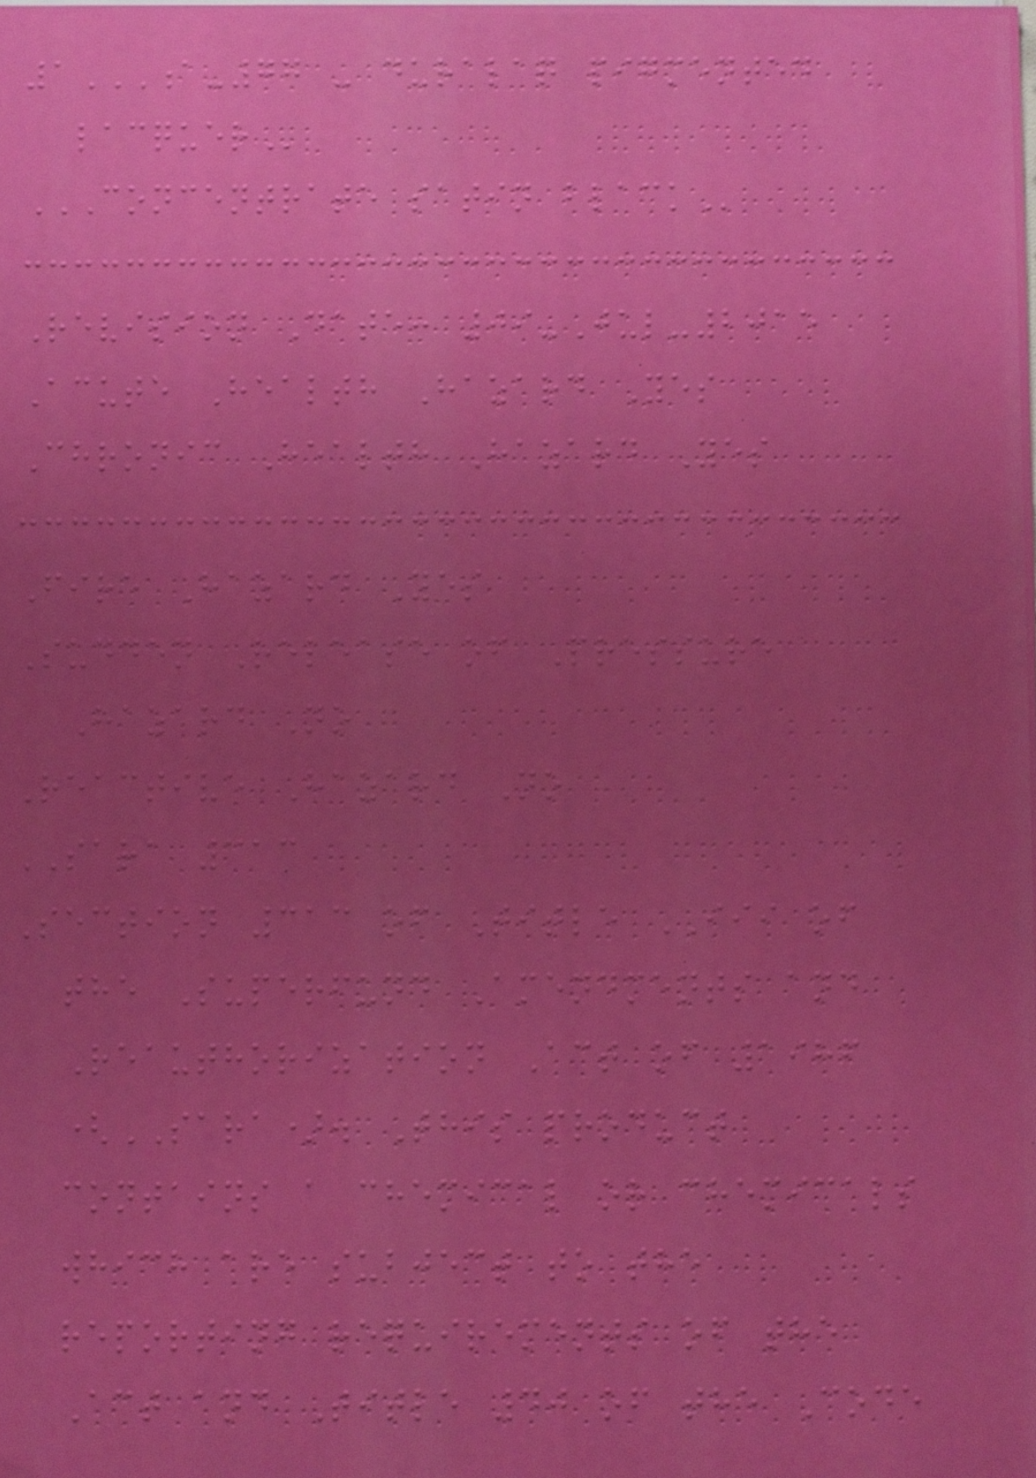1A-77 - DURALAQ PIGMENTED
LACQUER
CONCENTRATE SATIN BLACK
Revision Date: 09-Jul-2015
Acute Health Hazard Yes
Chronic Health Hazard Yes
Fire Hazard Yes
Sudden Release of Pressure
Hazard No
Reactive Hazard No
SARA 313
Section 313 of Title III of
the Superfund Amendments and
Reauthorization Act of 1986
(SARA). This product
contains a chemical or chemicals
which are subject to the
reporting requirements of the
Act and Title 40 of the Code
